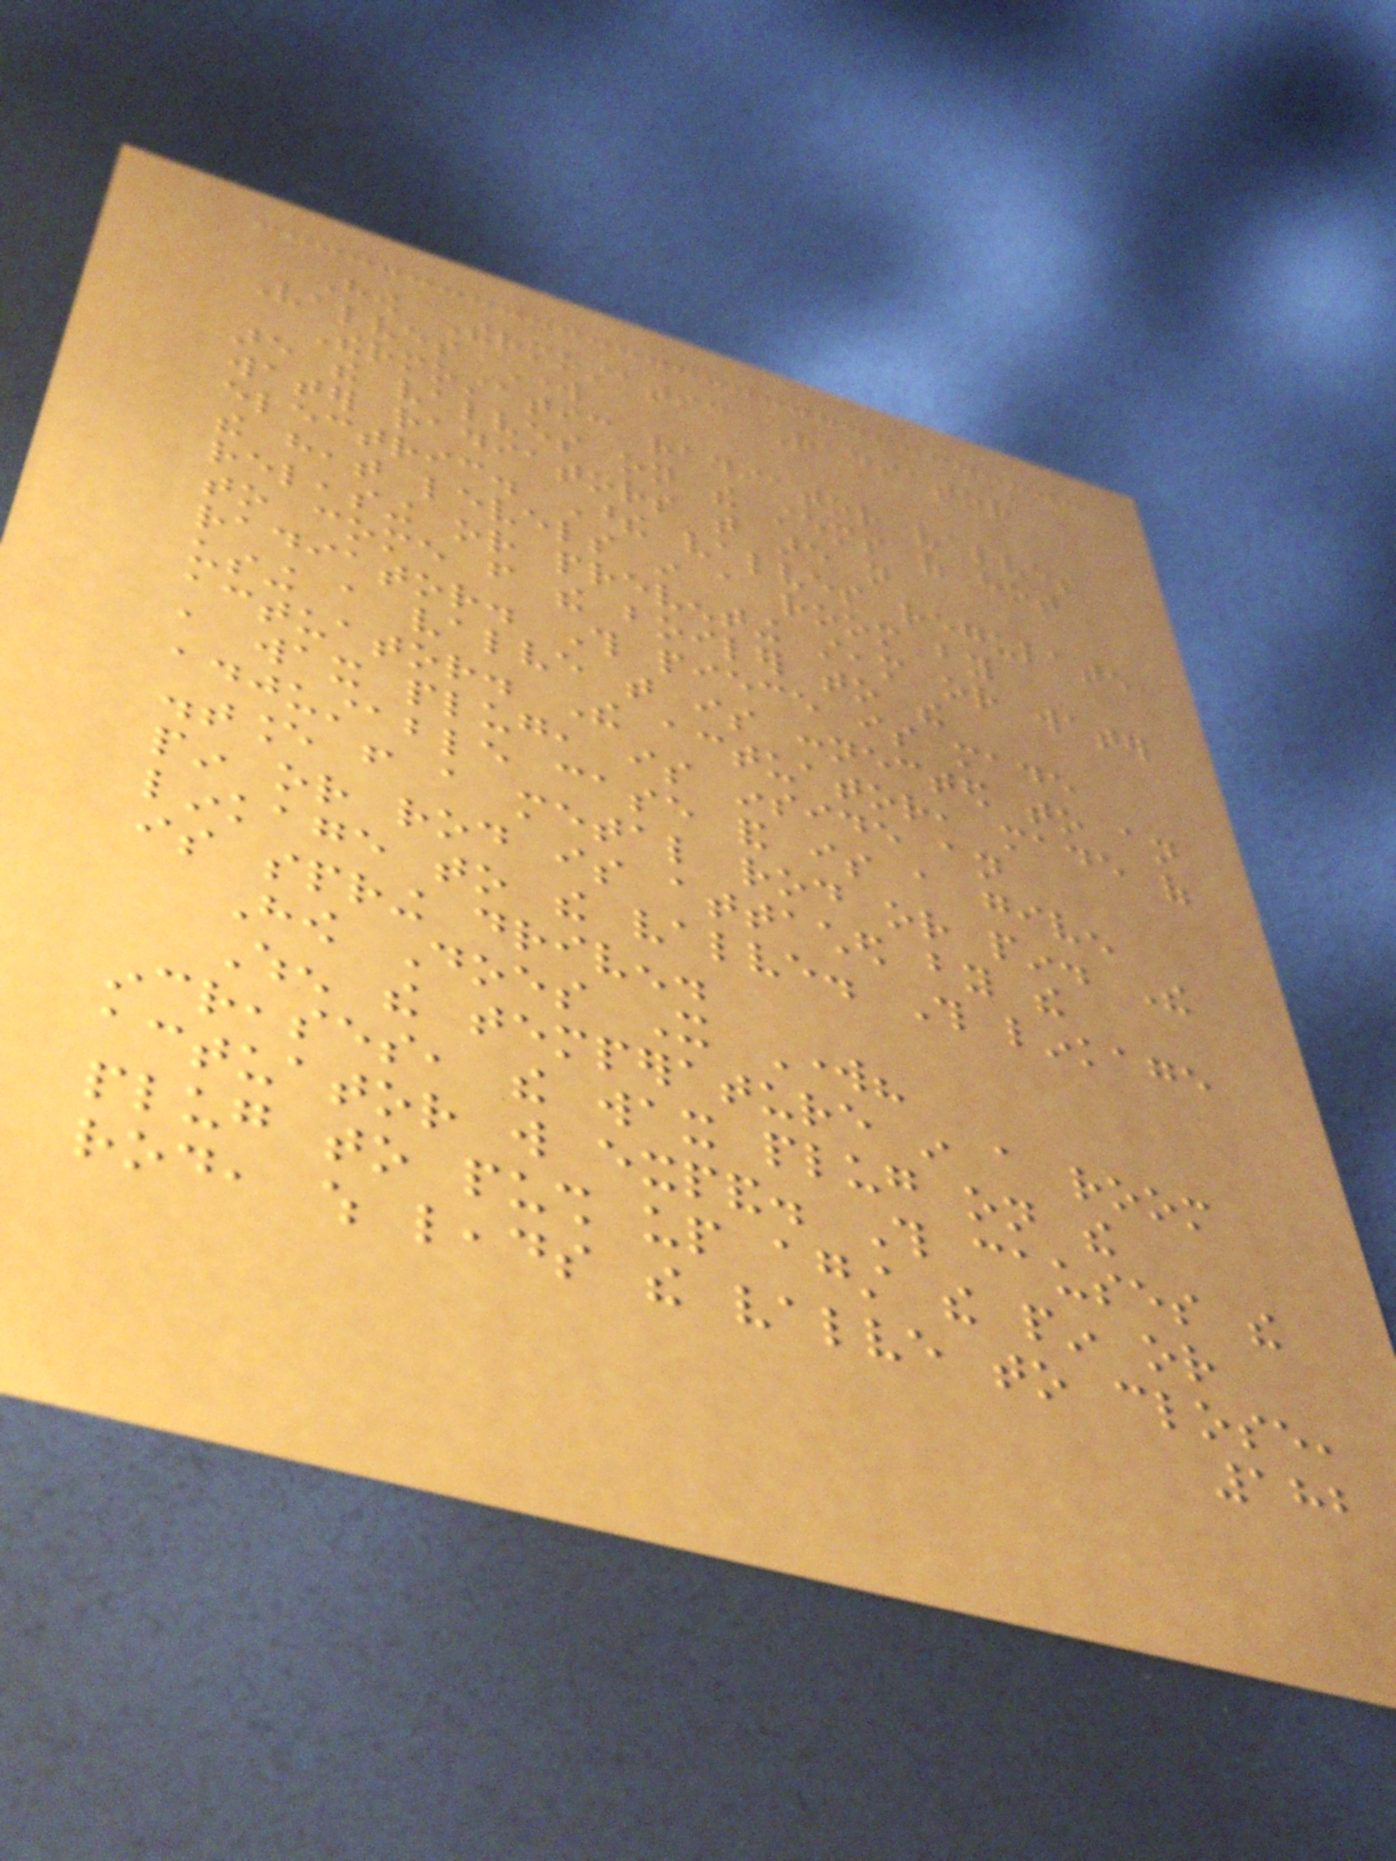How Thermostatic Radiator
Valves Work
Thermostatic radiator valves
are the valves on the stems of hot
water radiators that are not
electric. These valves regulate
the heat levels in a room by
releasing or preventing steam or water
to come from the boiler to the
radiator. This piece is made
using a valve that is connected to an
actuator. The actuator, made of
a wax plug, is inside an
adjustable case and is a given
distance from a metal rod or pin. The
pin or rod is attached by the
linkage to the valve. This linkage
is spring driven.
How Does It Work?
When the temperature in a room
increases, the wax plug on the
actuator will expand. This causes the
plug to push up against the pin or
rod, which leads the valve to close,
182
